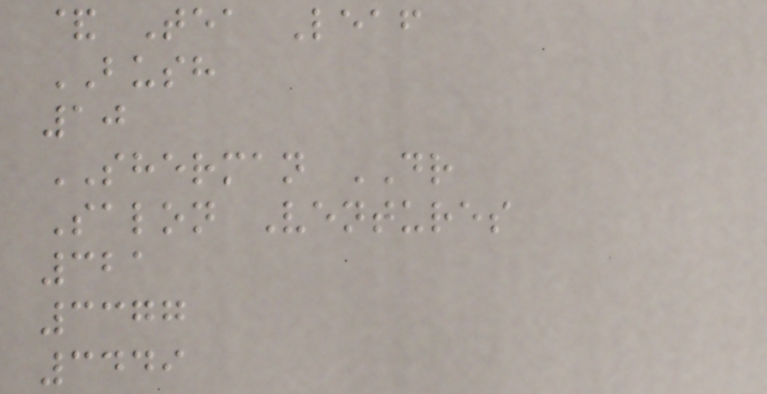& Tea Leaf
BUSH
10
SHERMAN DR
Salon Ventures
321
3377
3449
